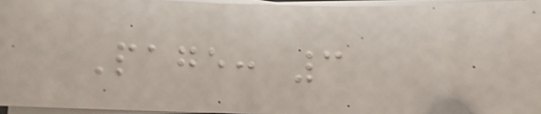Page: 3
